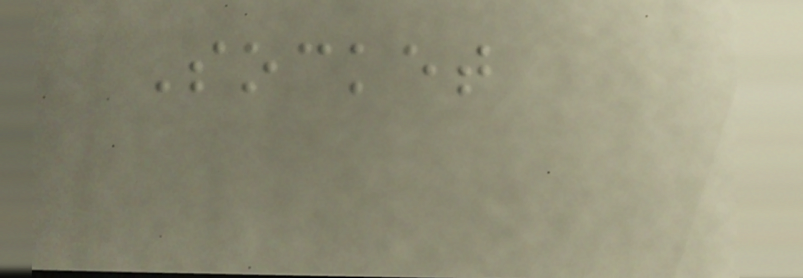Socket
